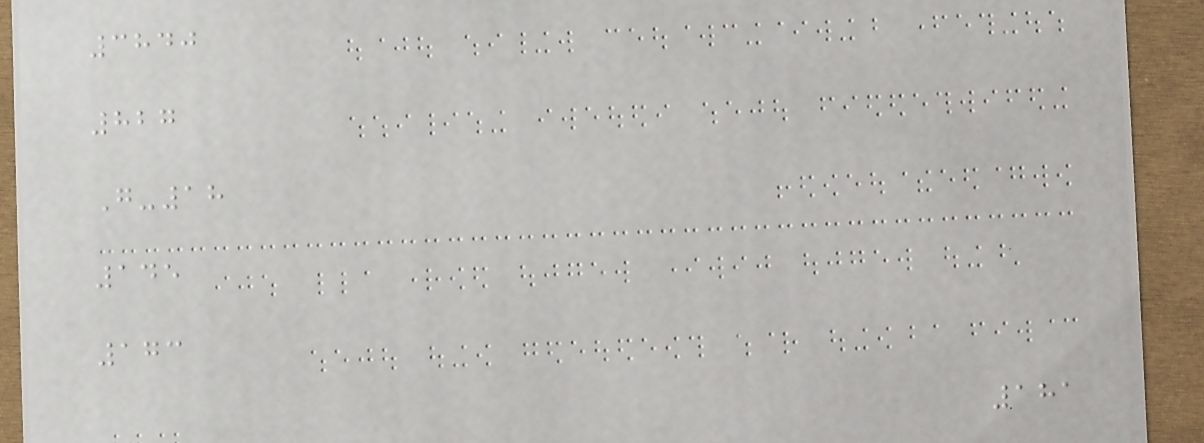3840
827
G-18
145
173
181
